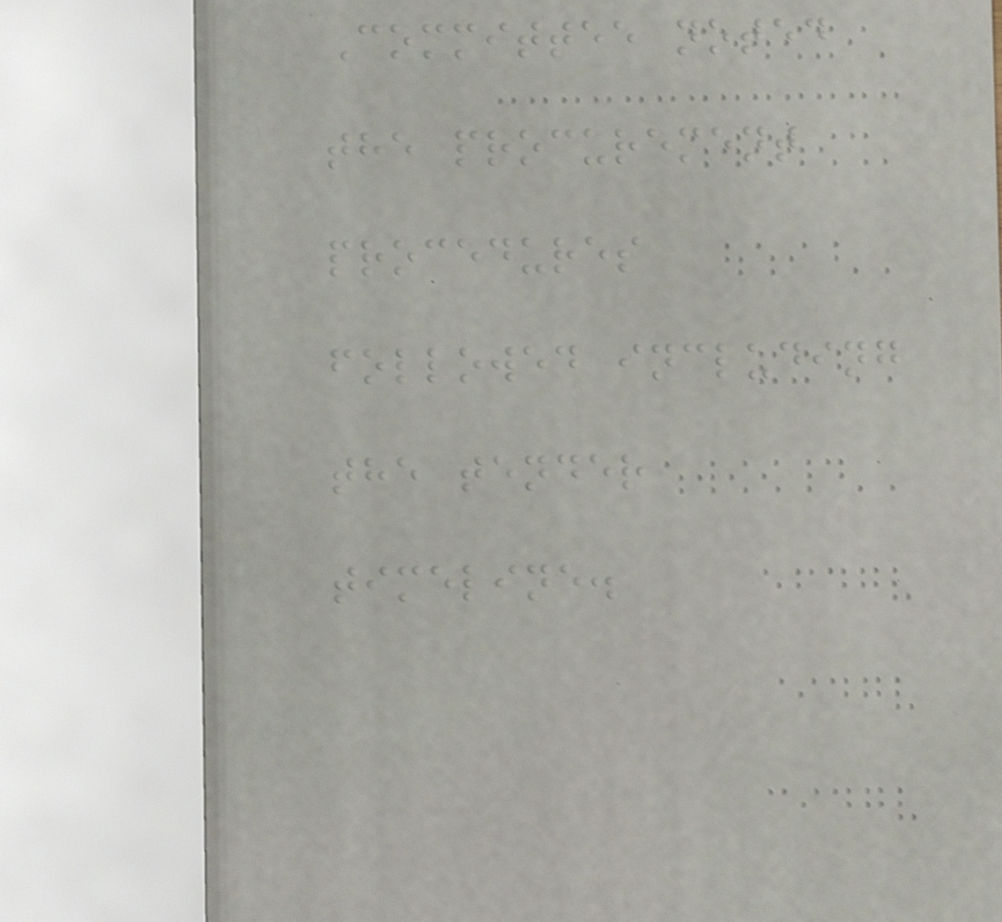Committee noted
the procurement
procedures
followed including
the tender
timeline.
